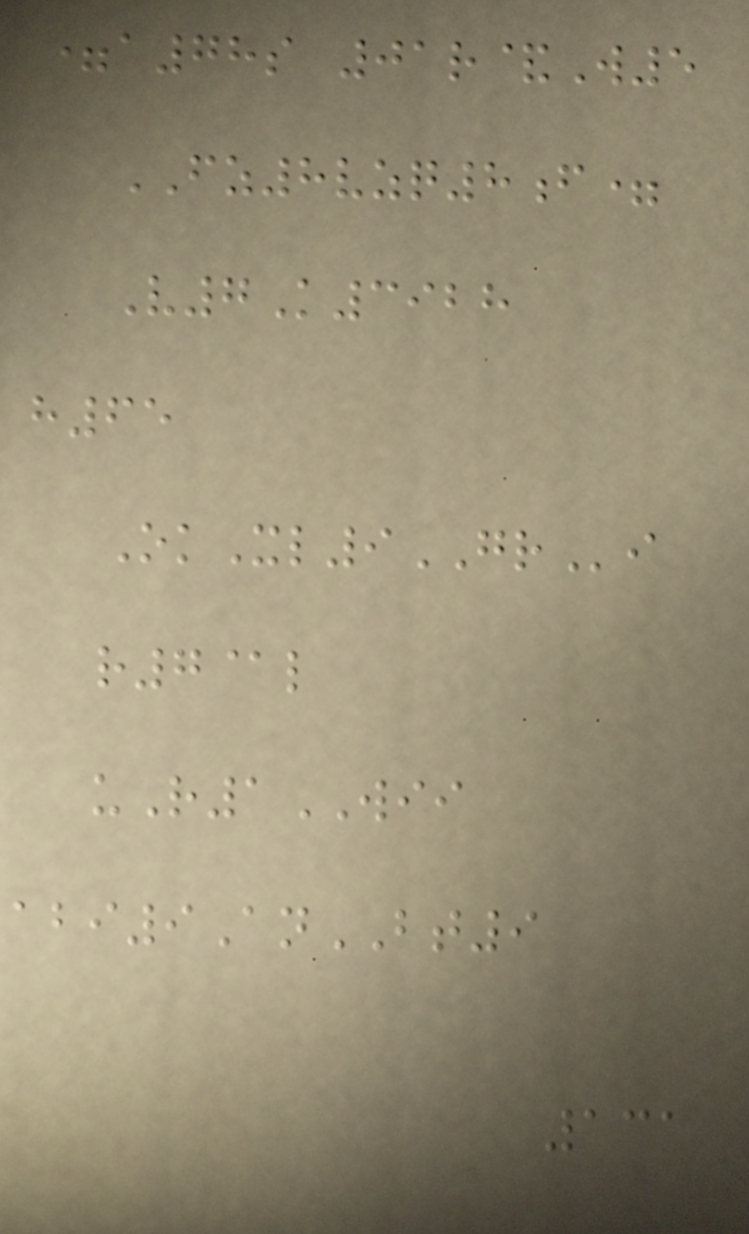=a78s 01r&W5
FZ8vzq8f=
V7K3928
h65
OkXl9GRi
r7@l
uR1WII
abi9AnBT9
131
